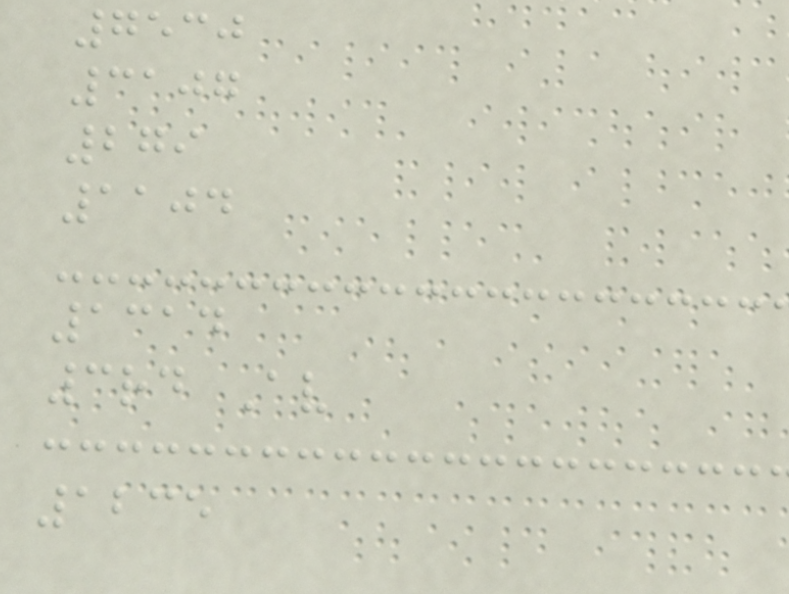7530
3107
279
1104
1314
3rd Av
1235
